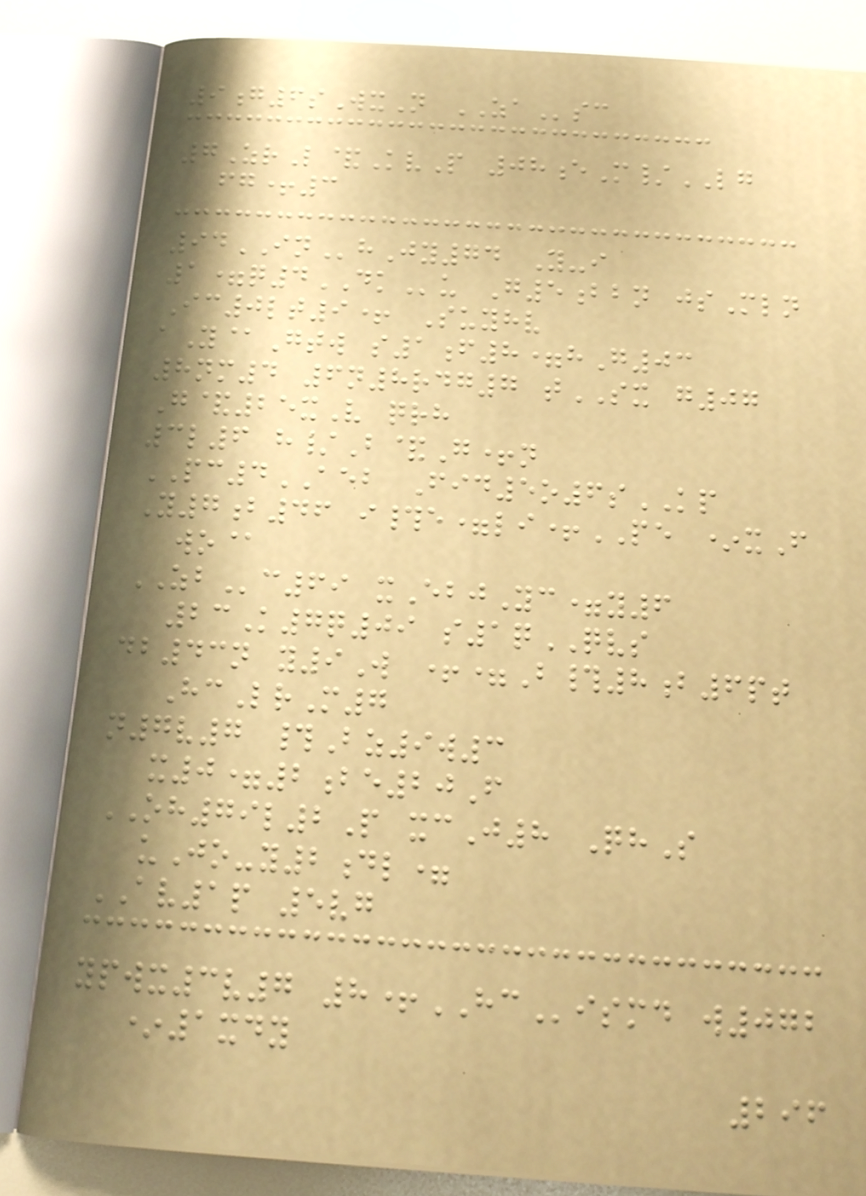9g6sWxN ZAsc
7ZrL&KvP 08eM/LG
fg+3
94INhJy74 Y-i
1=q4DKu G5bbn jsMln
Ic0lt9+ Suyhv
aY@Gtw s1f8=hG03
8nm4 6n8rdg7 tSX g07
G&25xV qrh
3l6 h/B&G+n
PC4AEB Fid5o6sKP
Y7b46 i#e=li+PE *xF
wo@
ZBc69 xEbjYc=y6
23K7q09 s1qQVS
db43n y9W +=B#8b6pt
HcLrM7
n7v7 #Bz9w3
x0=2be20F
OH79l2P xcJ8 QhS
uJo-y2dl=
AV1p 5vg
ypwx3v7 8+HCismd w072
*1xdy
296
